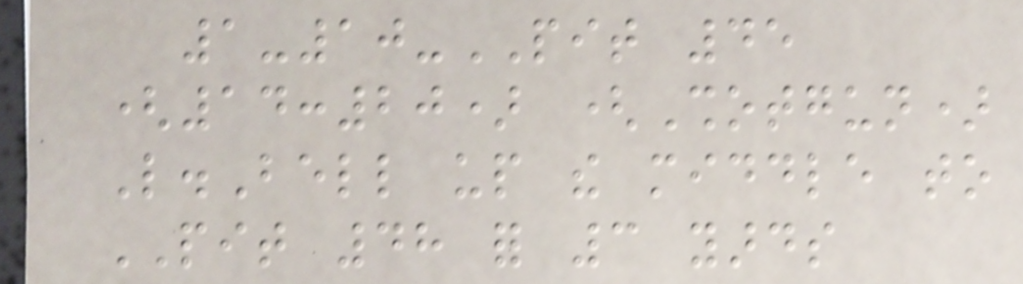1-10-PIT 45
(14:20) (Shotgun)
L.Bell up the middle to
PIT 48 for 3 yards
